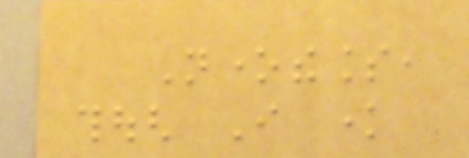Nonetheless,
though I know
